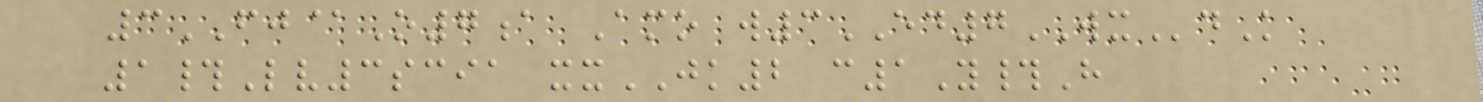3FJ@O7a Amo w3ED7WXdK
1#Lv3scia xxJK2 c1Y#H
